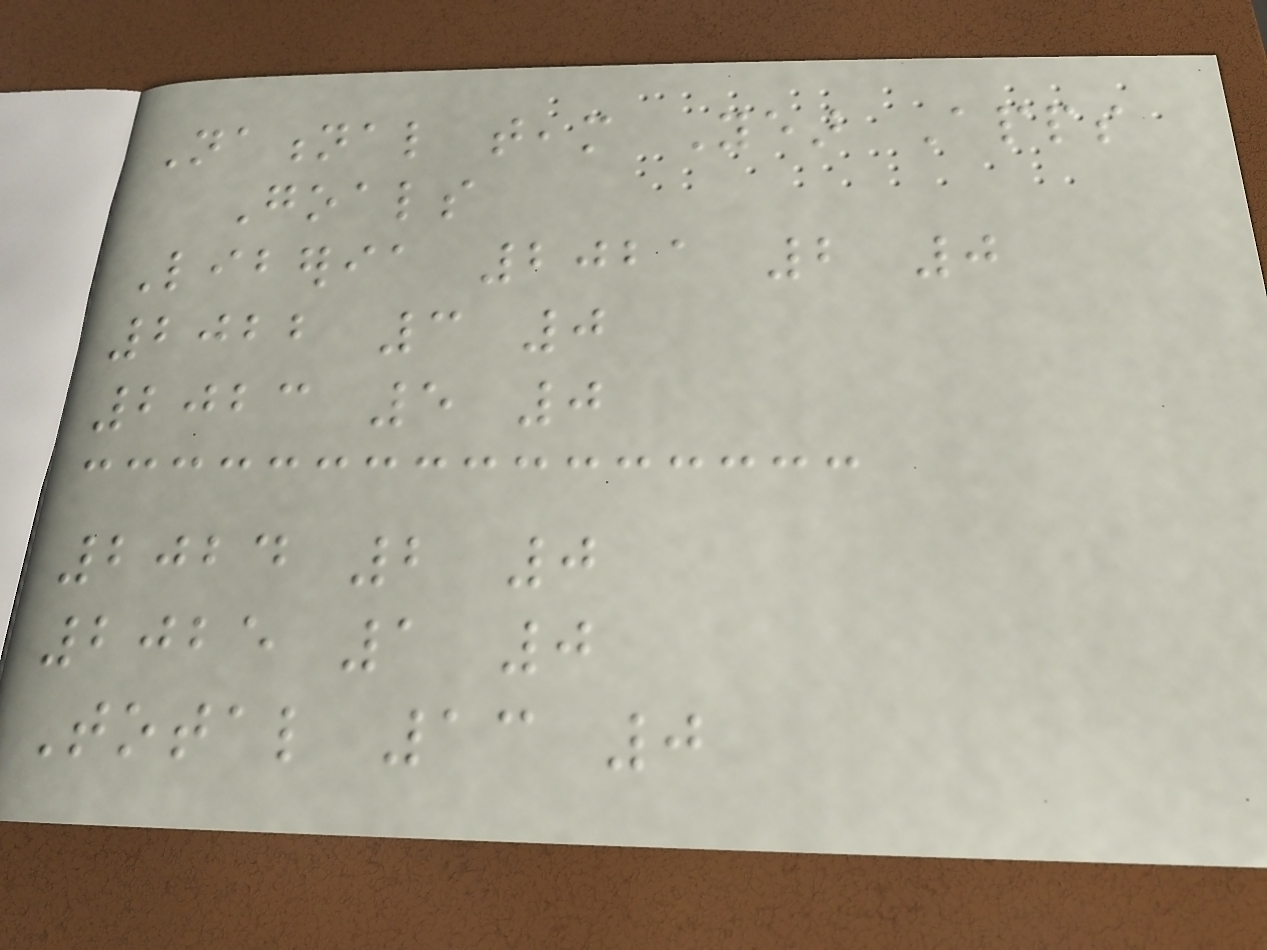National team Year Apps
Goals
Liberia 2021 2 0
2022 3 0
2023 5 0
2024 2 0
2025 1 0
Total 13 0
